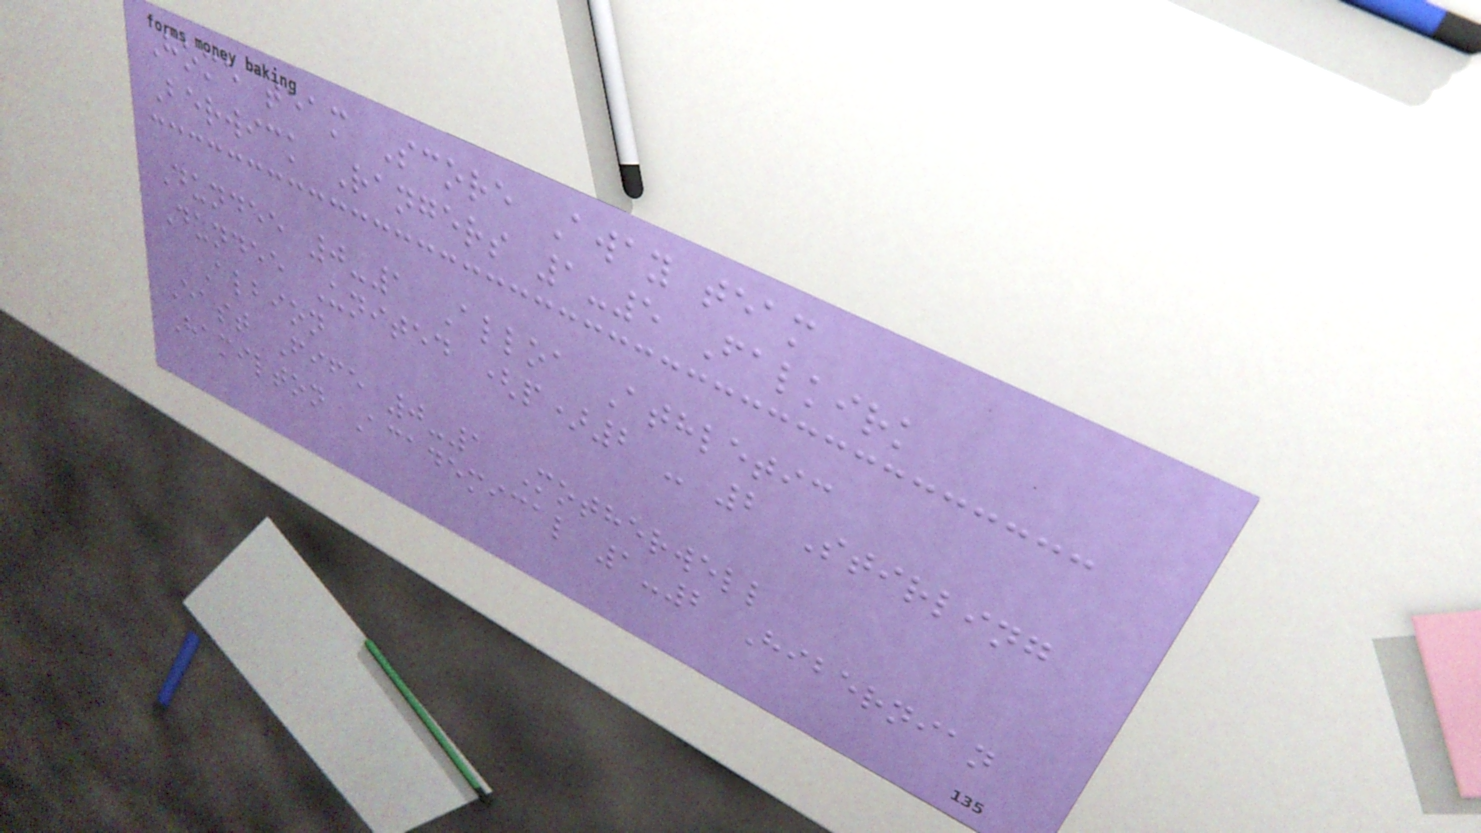Home team Score Away team
Berwick Rangers 1-5 Falkirk
Dundee 0-1 Alloa Athletic
Dundee United (p)2 - 2 Stirling
Albion
East Fife 0-1 Motherwell
Hamilton Academical 1-2 Hibernian
